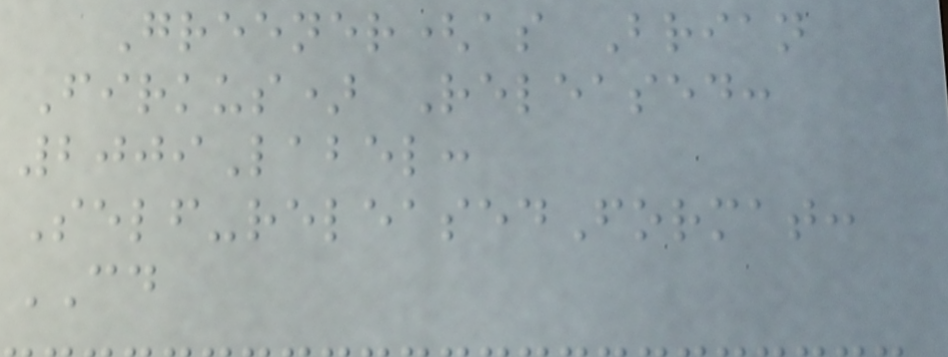Greener(as Brian
Firkus) Released:
2009Label:
Self-releasedFormat:
CD
